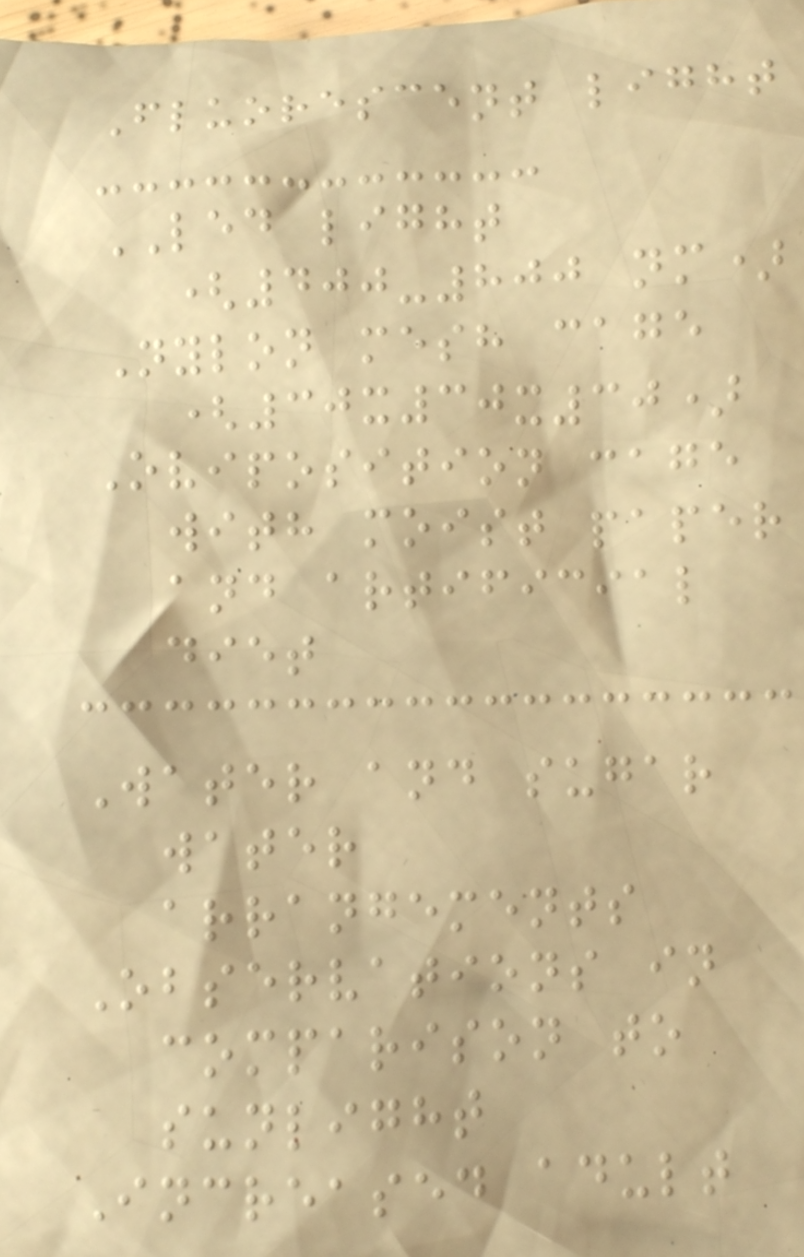Fluorescent light
LED light
(400-800 nm)
Nylon mesh cage
(30x30x30)
Oviposition cage
with moist paper
and artificial
diet
Water and sugar
water
arrangements
Observations in
comparison to
sunlight
Increased adult
